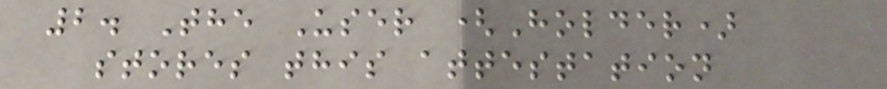2. The User (Holder)
stores this attestation
